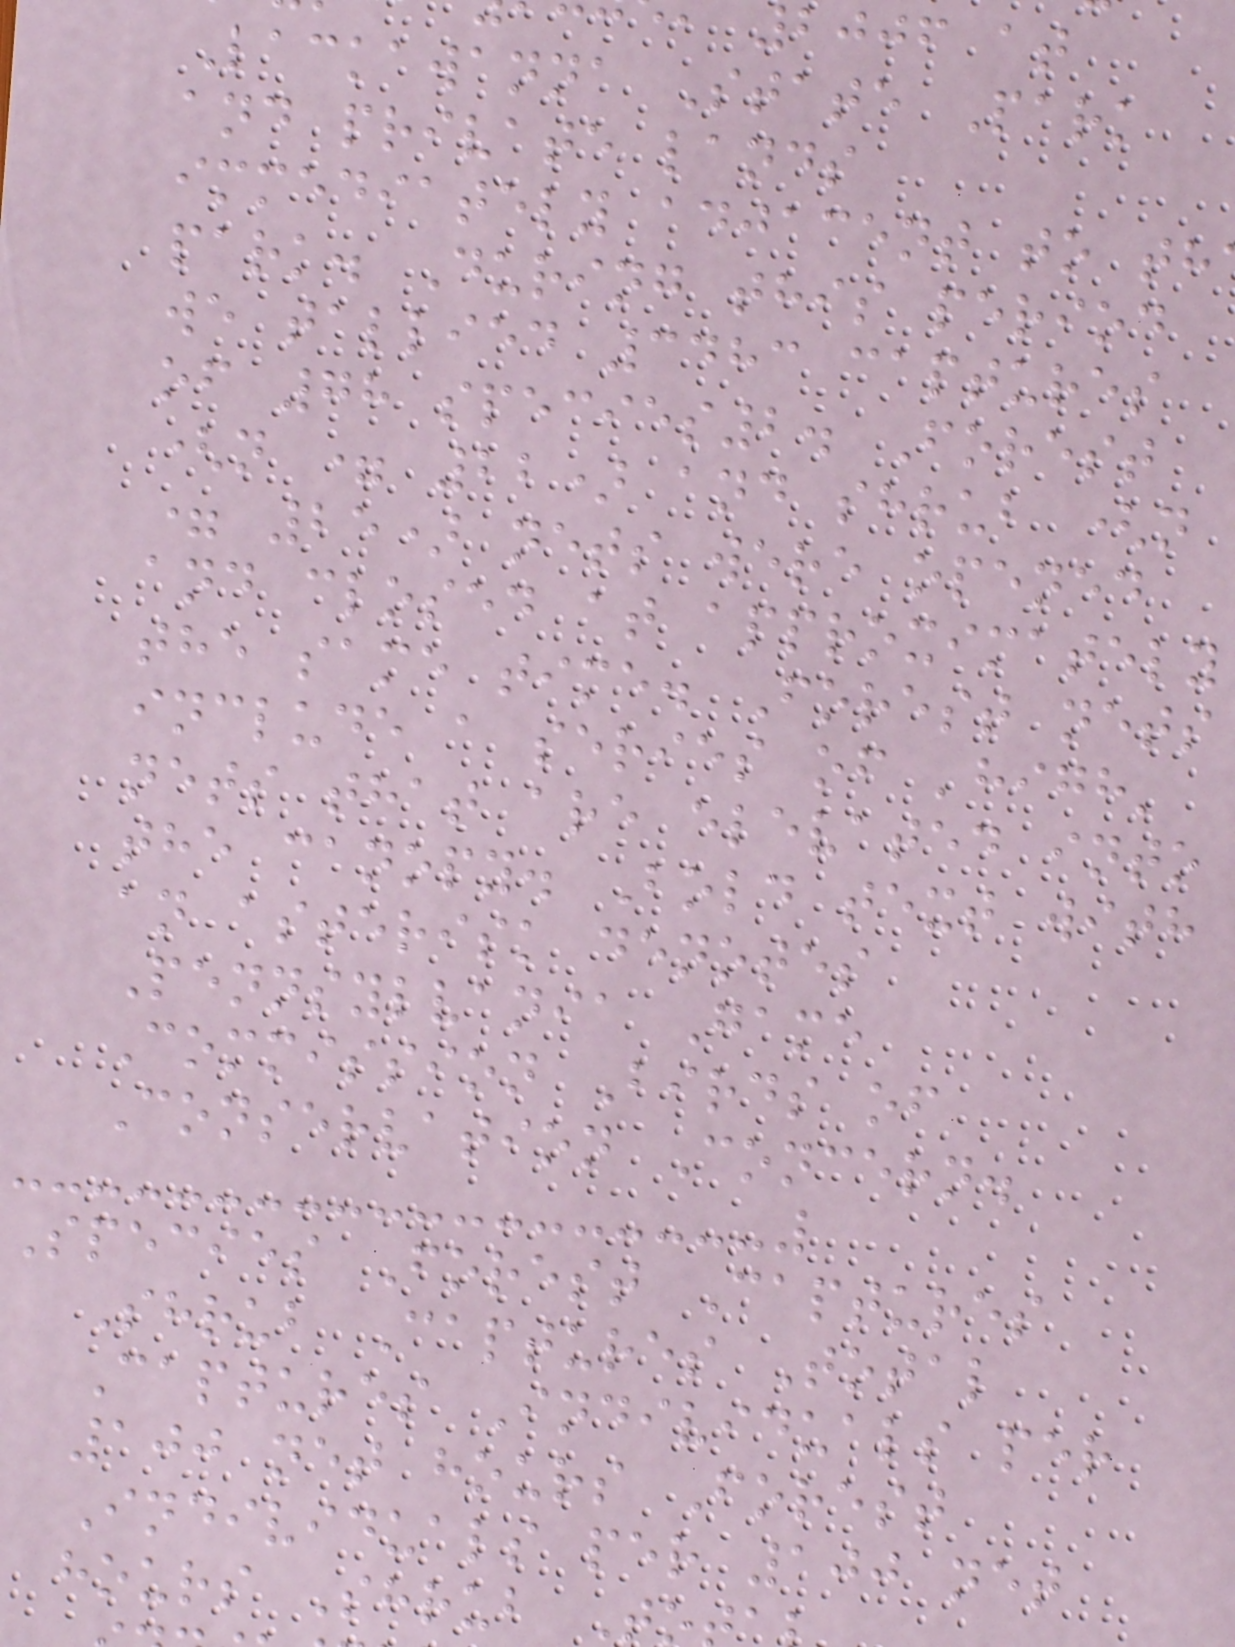2006 at
Lackawanna State Park
and private lands
immediately adjacent to th
park. During this period
we tallied 3483 captures
of 78 species2. Forest
(n = 22) and shrub (n
= 25) nets were opened
and closed at approximately
the same time. Forest nets
include a series of 'high'
nets that are elevated into
the canopy. Bold text with
an asterisk denotes
Pennsylvania Game
Commission Birds of
Conservation Concern.
Species Forest Captures
Shrub Captures Total
Captures Individuals per
100 net hours Forest
Individuals per 100 net
hours Shrub T
